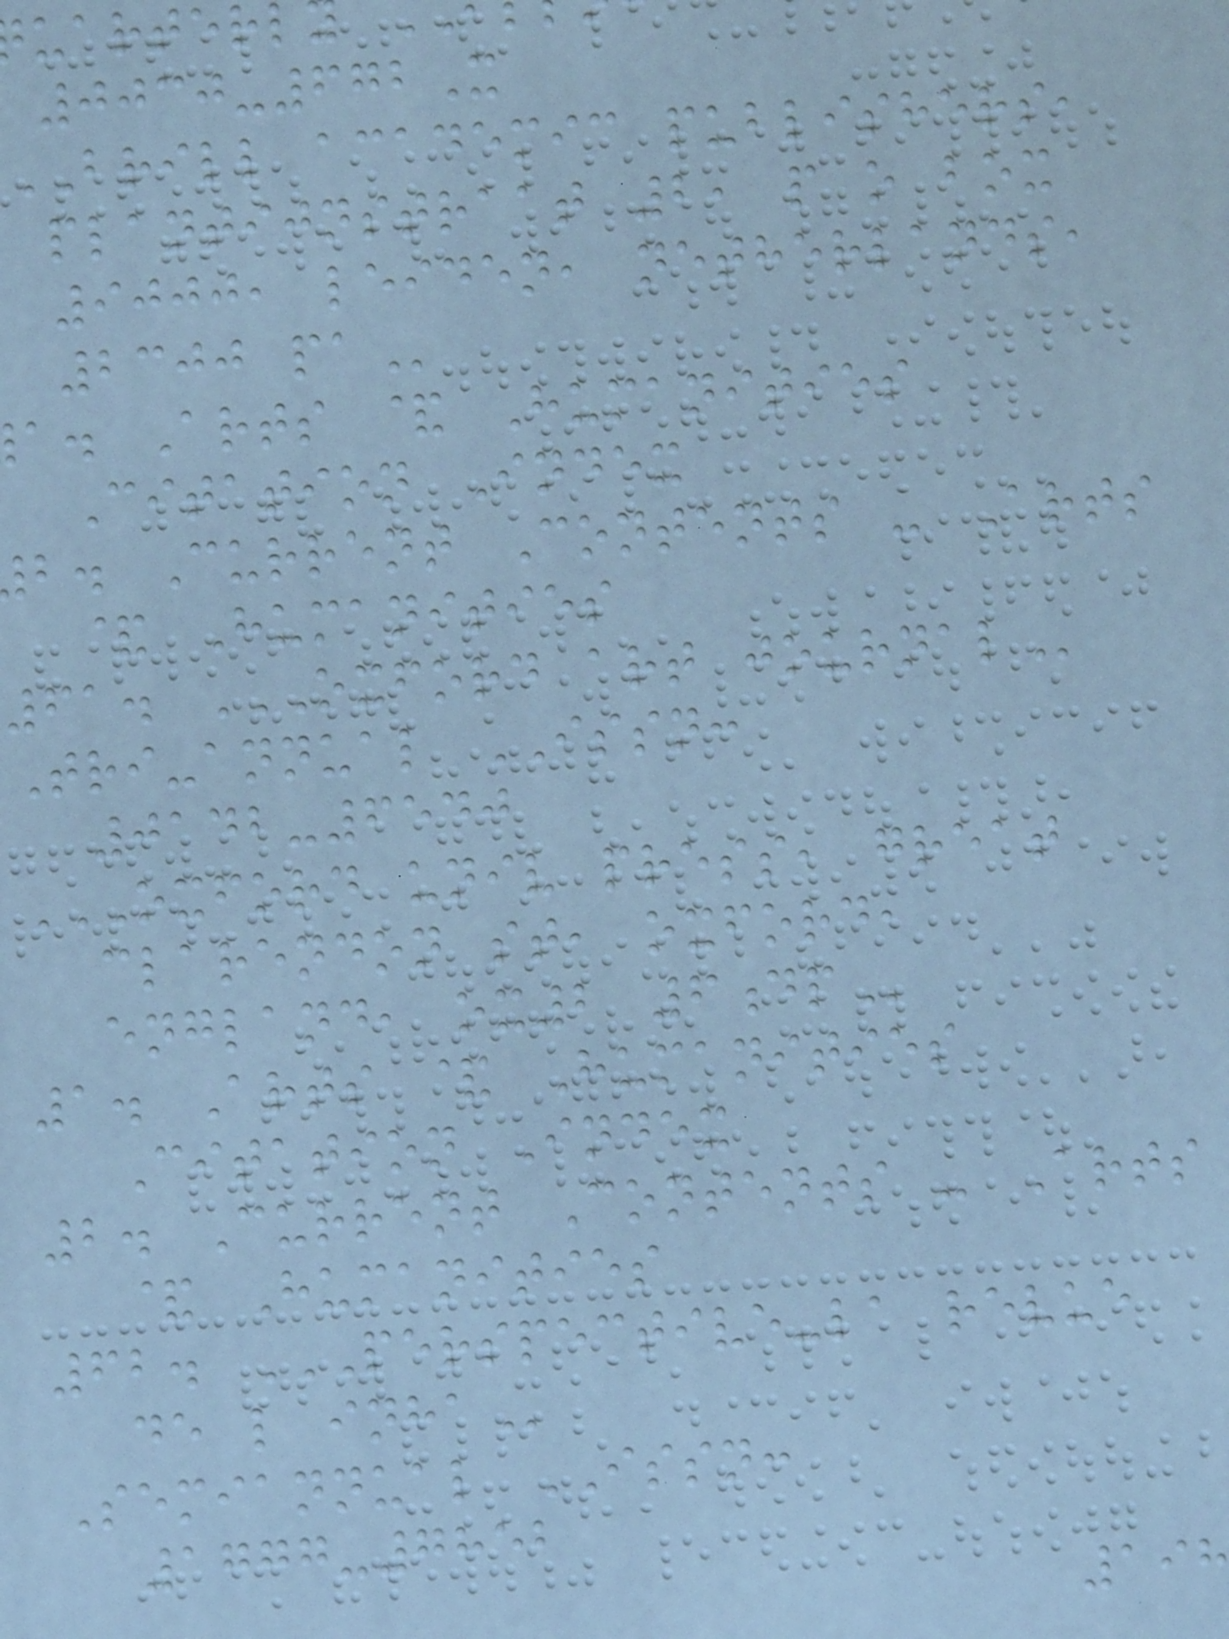0030-672X
BRILL academic publishers,
plantijnstraat 2, p o box
9000, leiden, netherlands,
2300
a. Arts & Humanities
Citation Index
b. Current Contents - Arts
& Humanities
61. OXFORD ART JOURNAL
Tri-annual ISSN:
0142-6540
OXFORD UNIV PRESS, GREAT
clarendon st, oxford,
england, ox2
1. Arts & Humanities
Citation Index
2. Current Contents - Arts
& Humanities
62. PERSPECTIVE-LA REVUE
de l
Semiannual ISSN:
1777-7852
198
